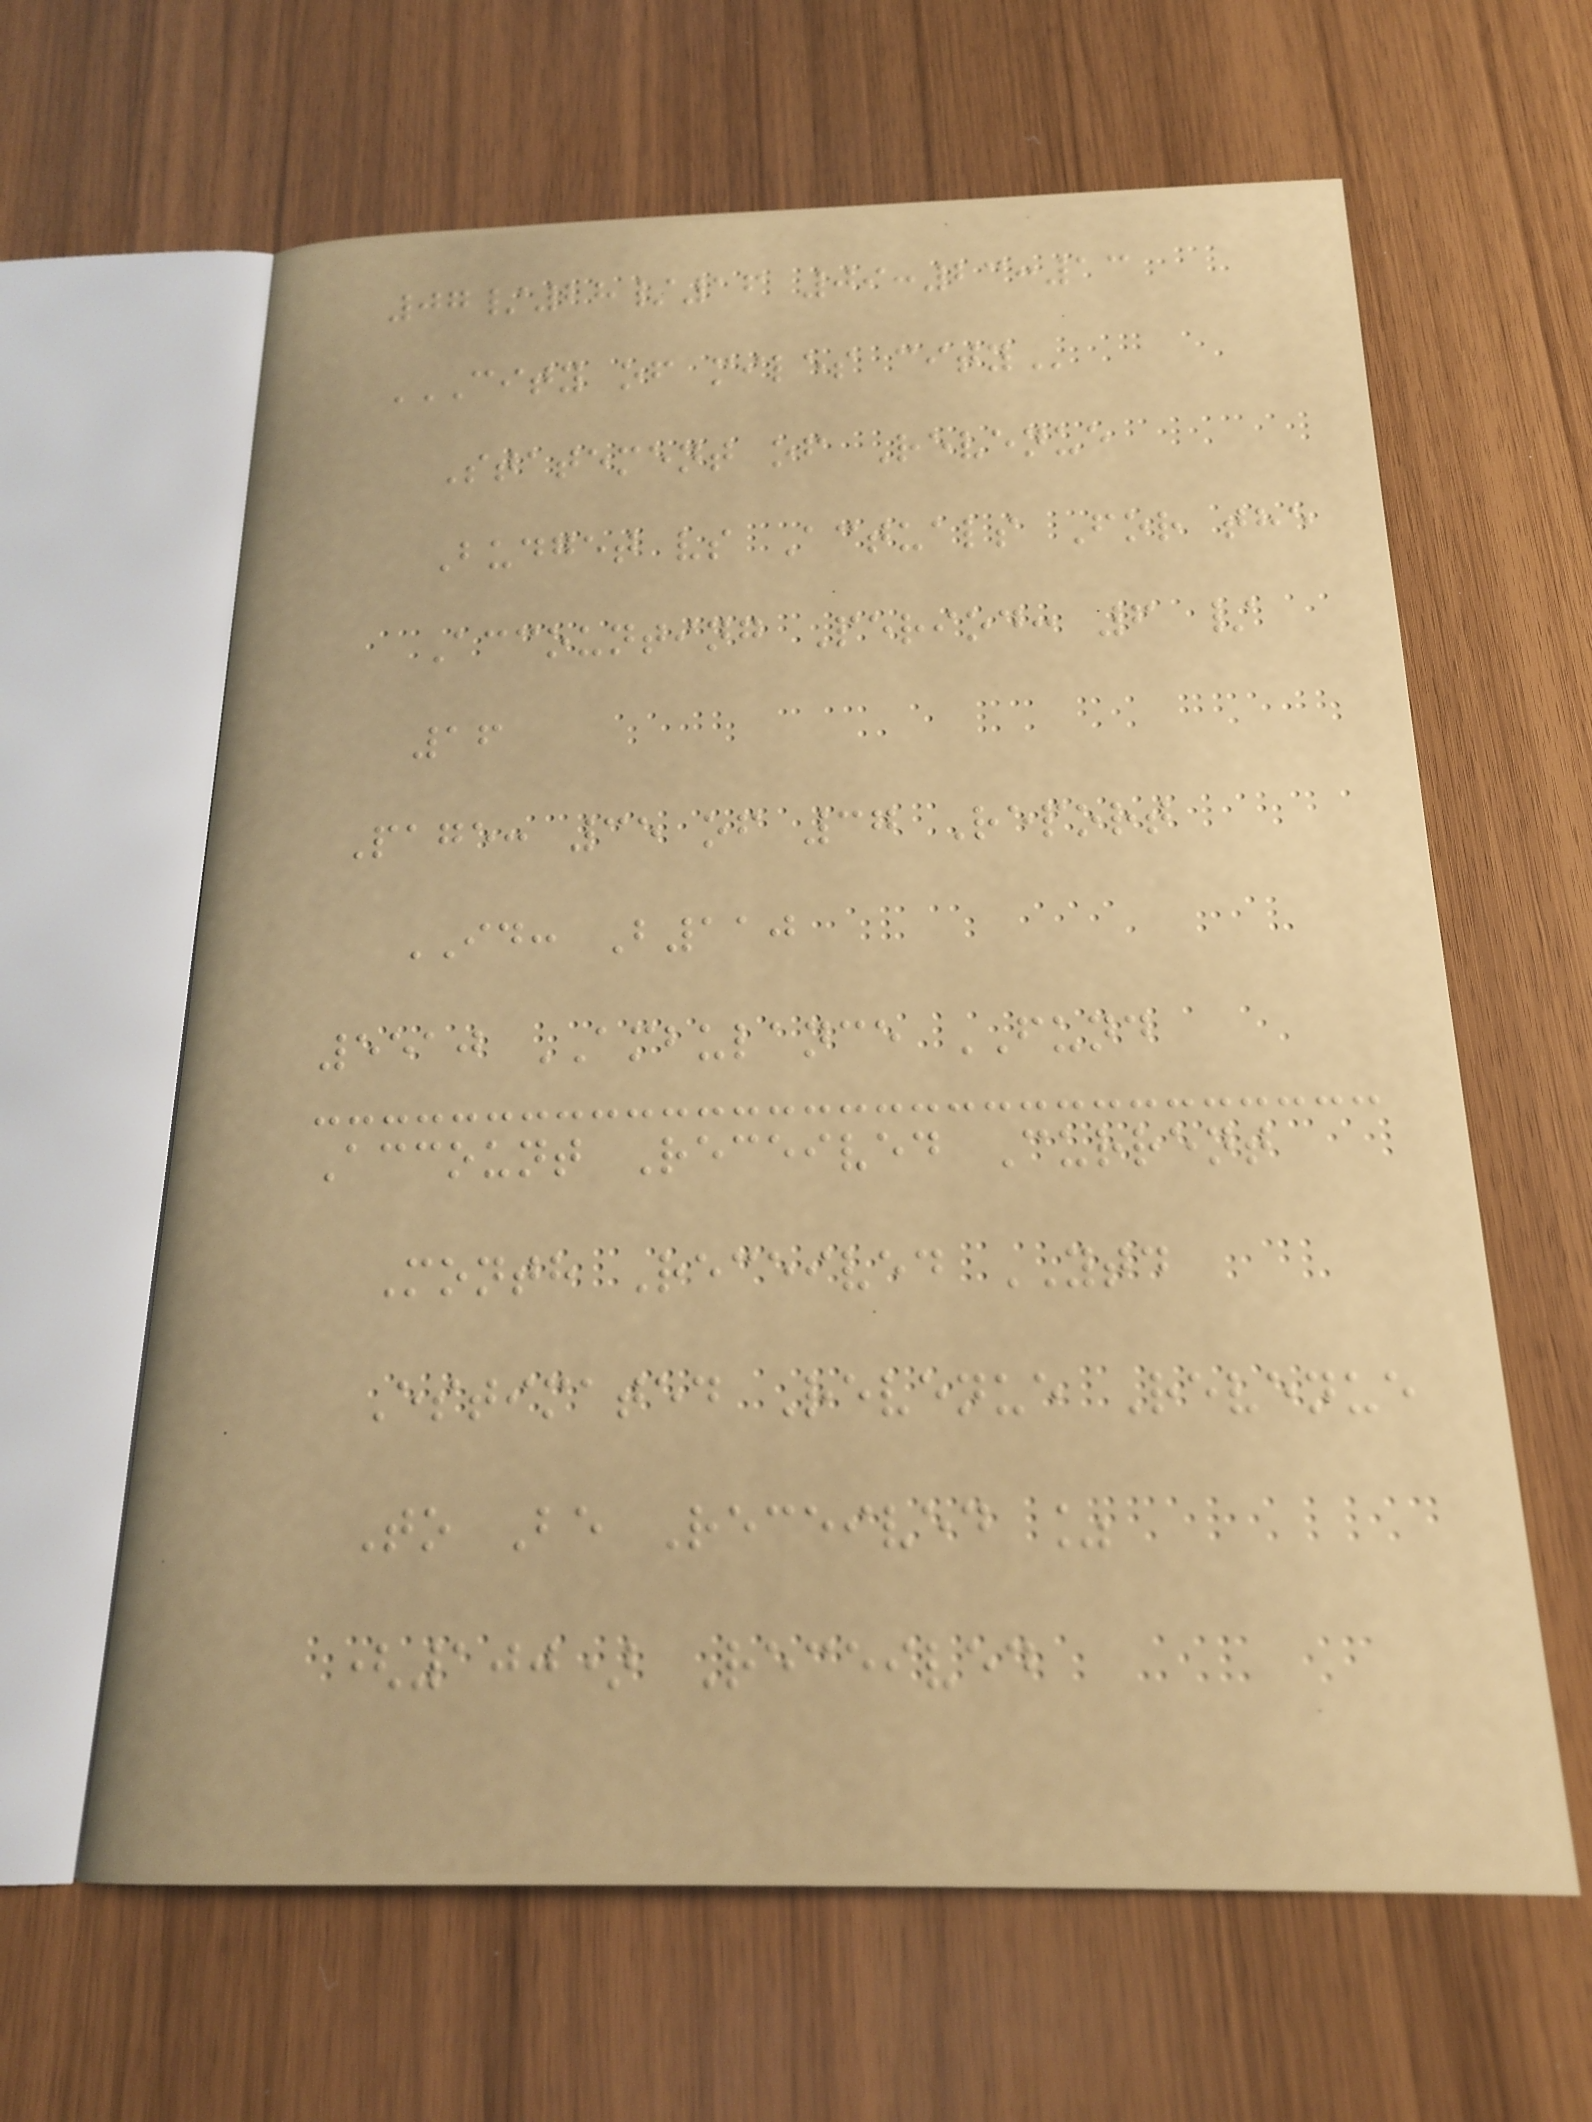07/28/16 09:23:13
CITY OF MILES CITY
Statement of Revenue
Budget vs Actuals For the
Accounting Period: 6 /
16
Page: 35 of 37 Report
ID: B110
5510 AMBULANCE FUND
Account Received Current
Month Received YTD
Estimated Revenue Revenue
To Be Received %
(100) Received
